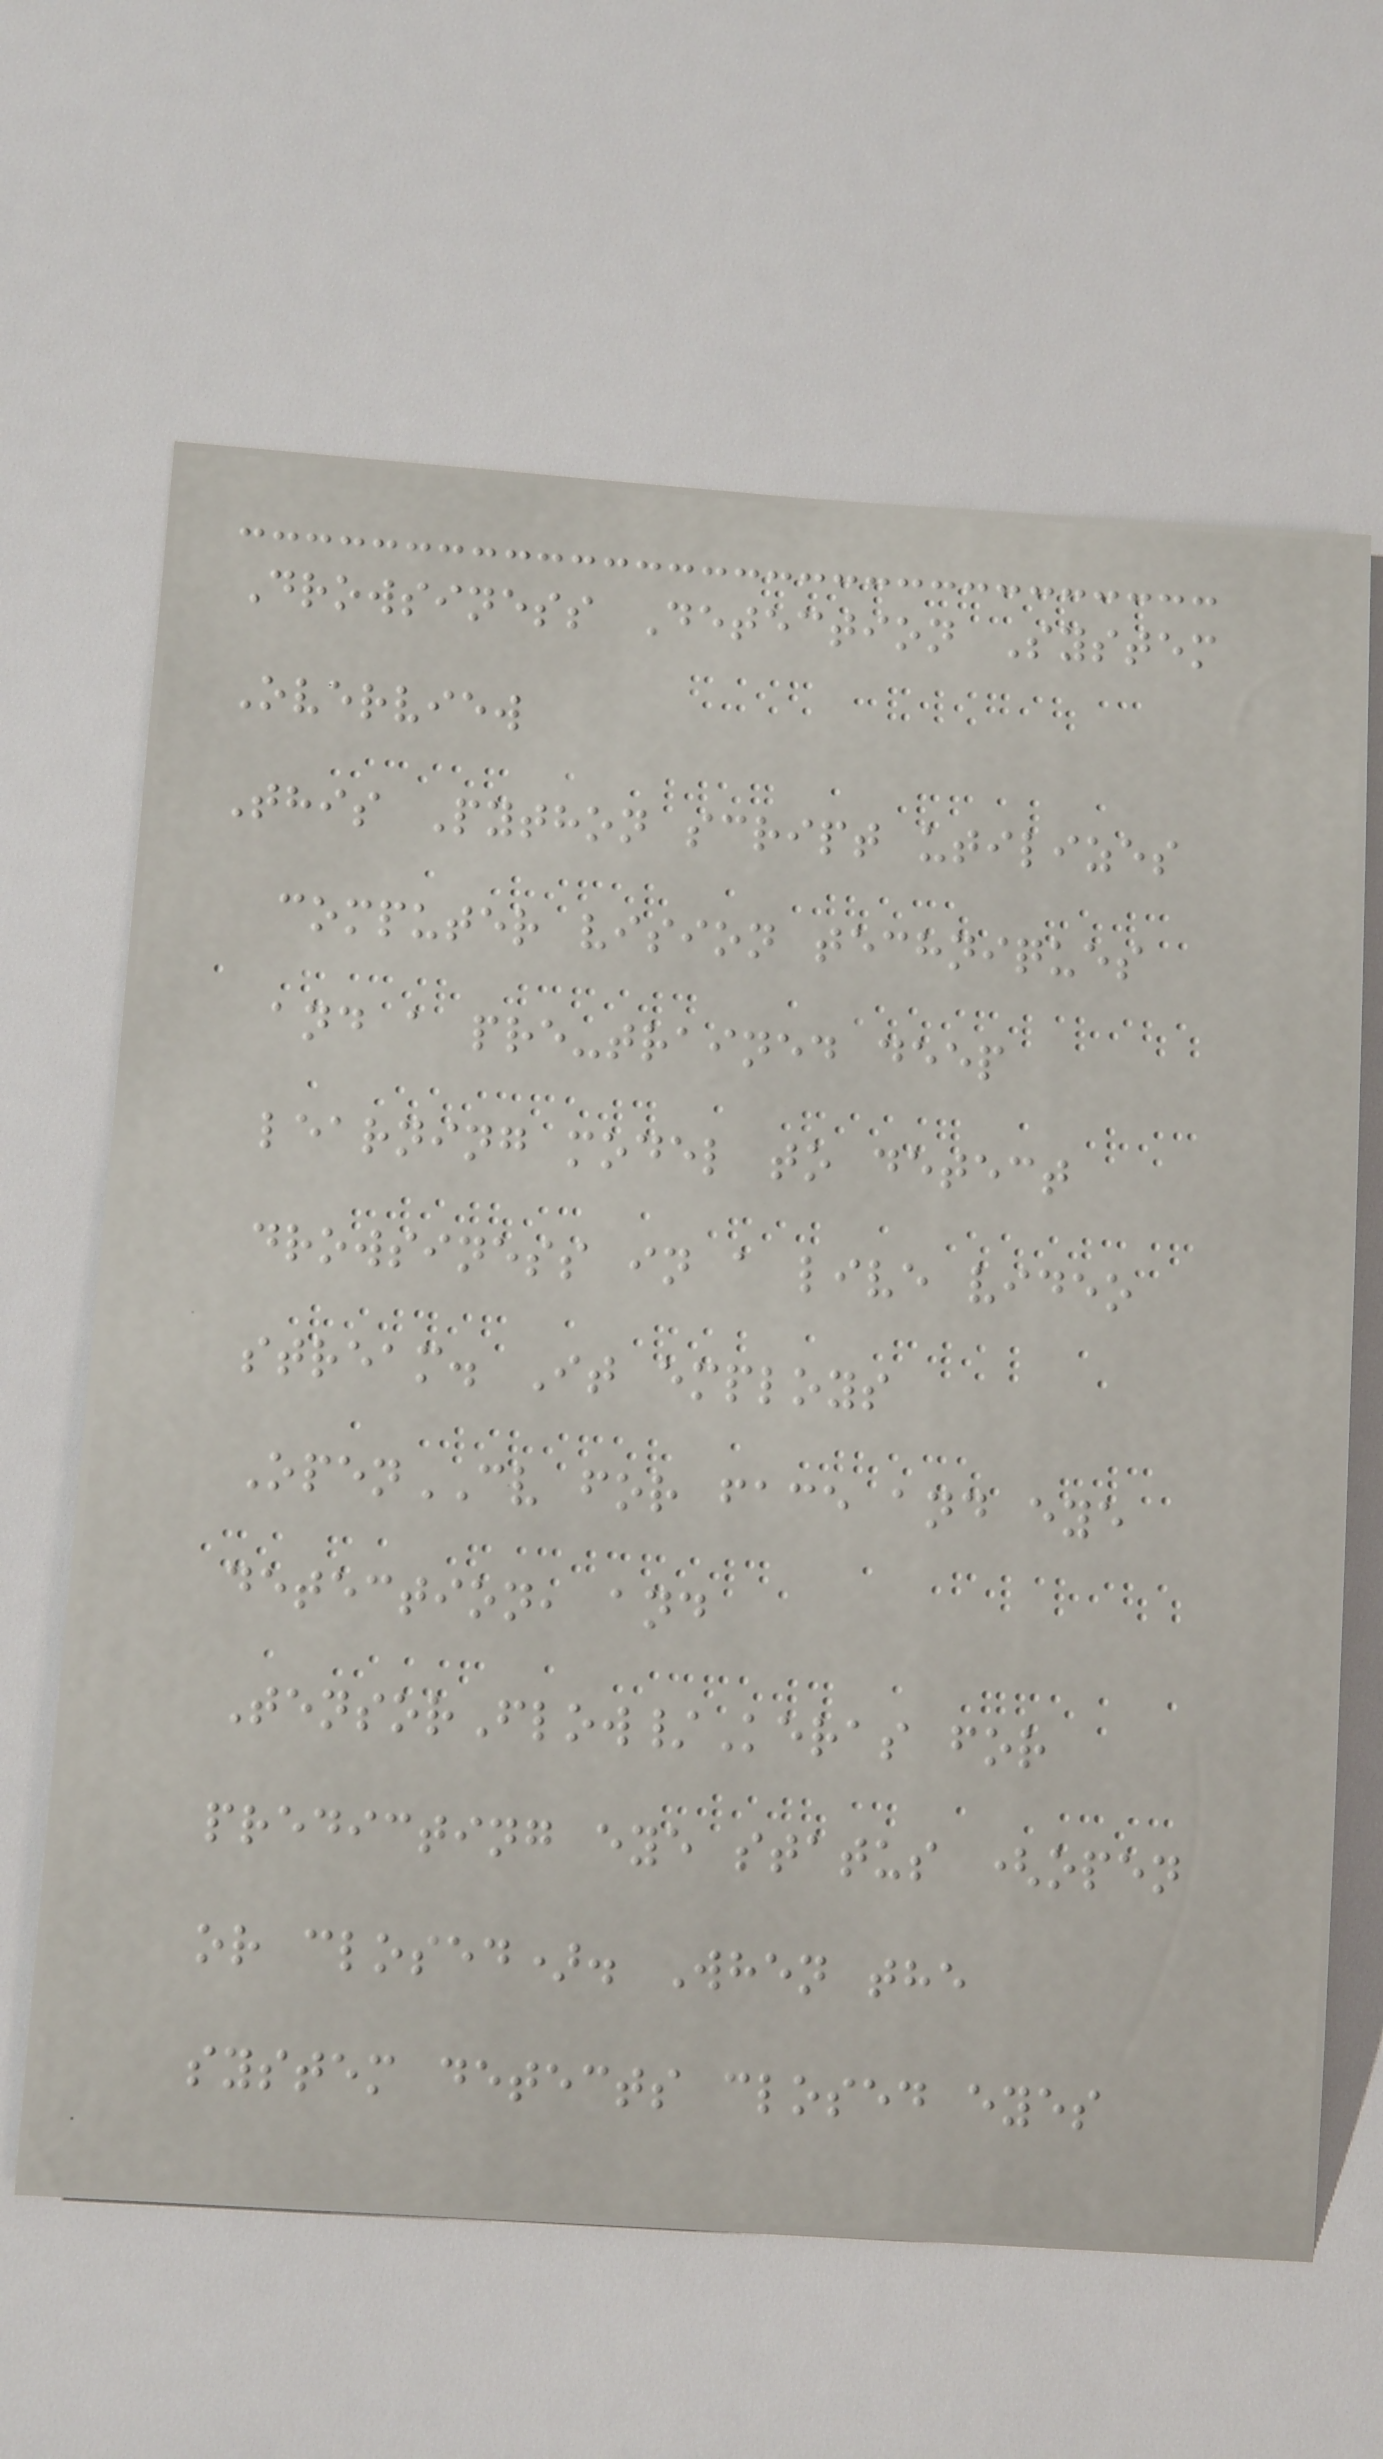Drowsiness Detection System
Overview
This Python script utilizes
computer vision techniques
and a pre-trained deep
learning model to detect
drowsiness in a live video
stream. It employs
OpenCV for face and eye
detection, and
TensorFlow/Keras for
predicting eye status (open
or closed). When the
system detects closed eyes
